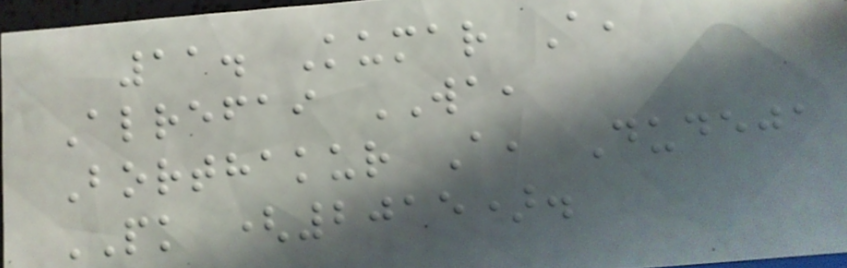11. Kumar A,
Alrefai WA,
Borthakur A, Dudeja
PK (2015).
